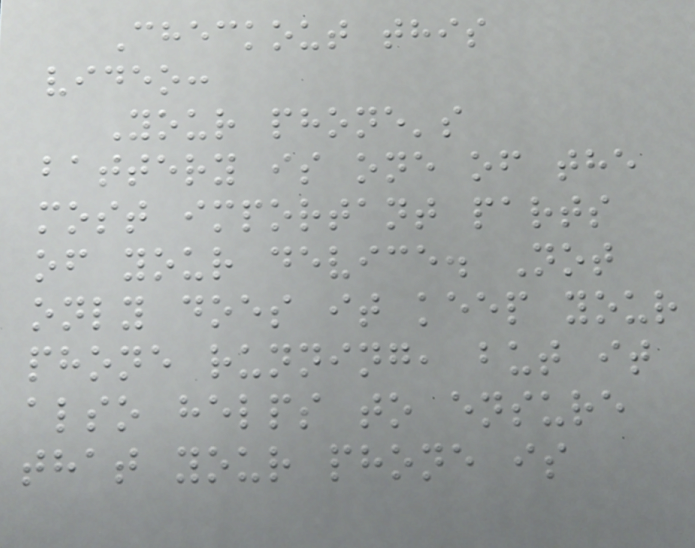Checkout this
video:
Your phone's
battery is one of the
most important parts
of your device. Not
only does it keep your
phone running, but it
also helps to ensure
that your phone is
